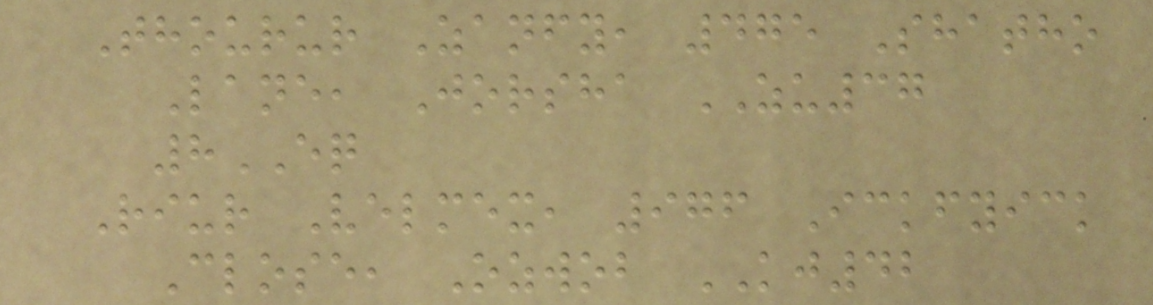Thourur Zanfy, 475 Shatho
Lane, Jorsha ZU37
8EQ
Riur Velmex, 976 Ickfyick
Close, Ozwob KJ42
